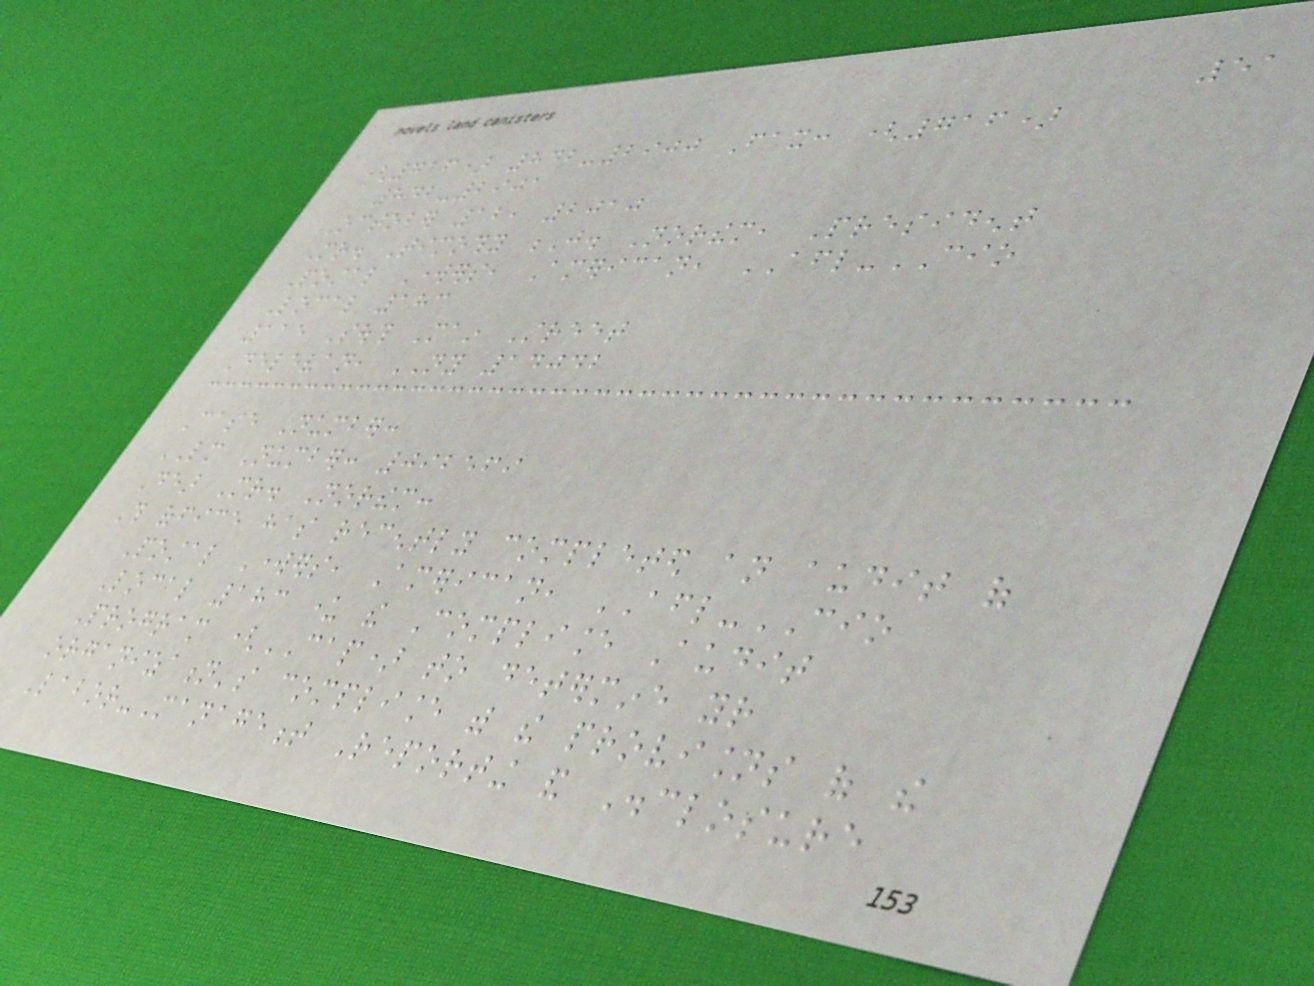51
(716) 842-2900 Fax: (716)
842-2901
October 12, 2010
Mr. Timothy J. Northem, President
Postal Workers, American, AFL-CIO
Local 183
115 South Main Street
Delevan, NY 14042
Case Number:
LM Number: 092569
Dear Mr. Northem:
This office has recently completed an audit of
Postal Workers, American, AFL-CIO
Local 183 under the Compliance Audit
Program (CAP) to determine your
organization's compliance with the provisions of the
Labor-Management Reporting and Disclosure
